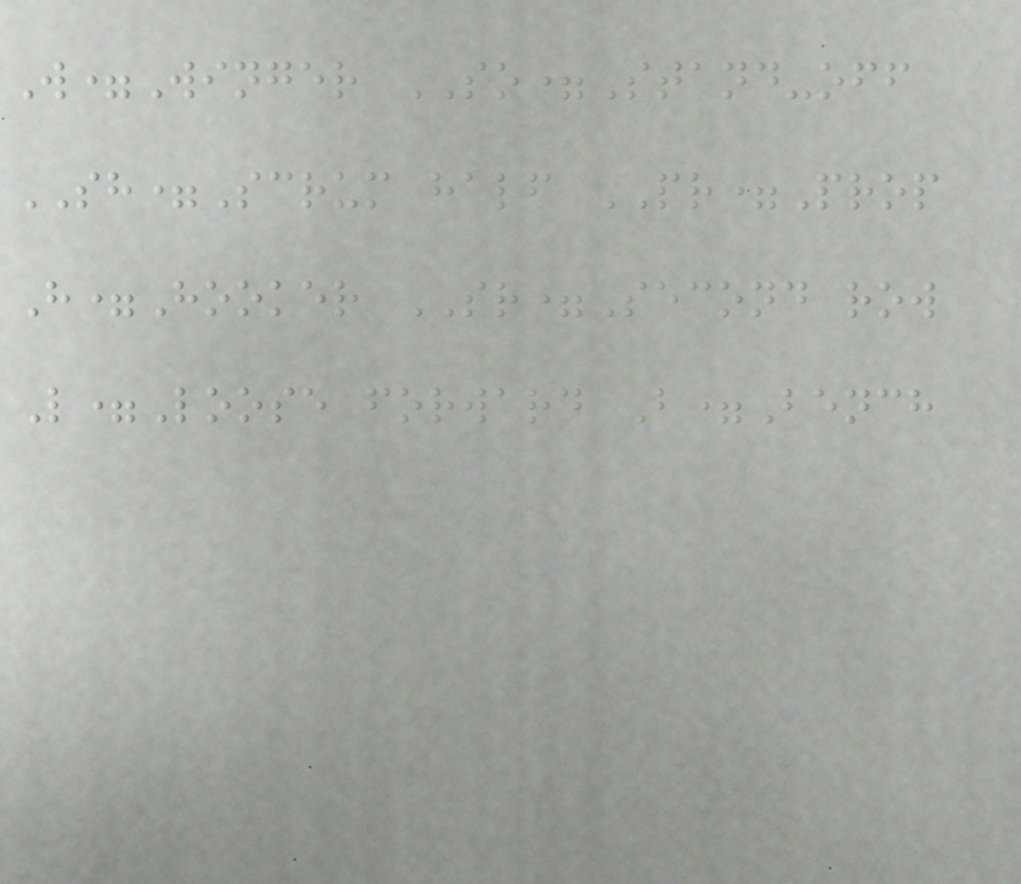W=Winger SO=Stand-off
SH=Scrum half PR=Prop
H=Hooker SR=Second row
L=Loose forward B=Bench
